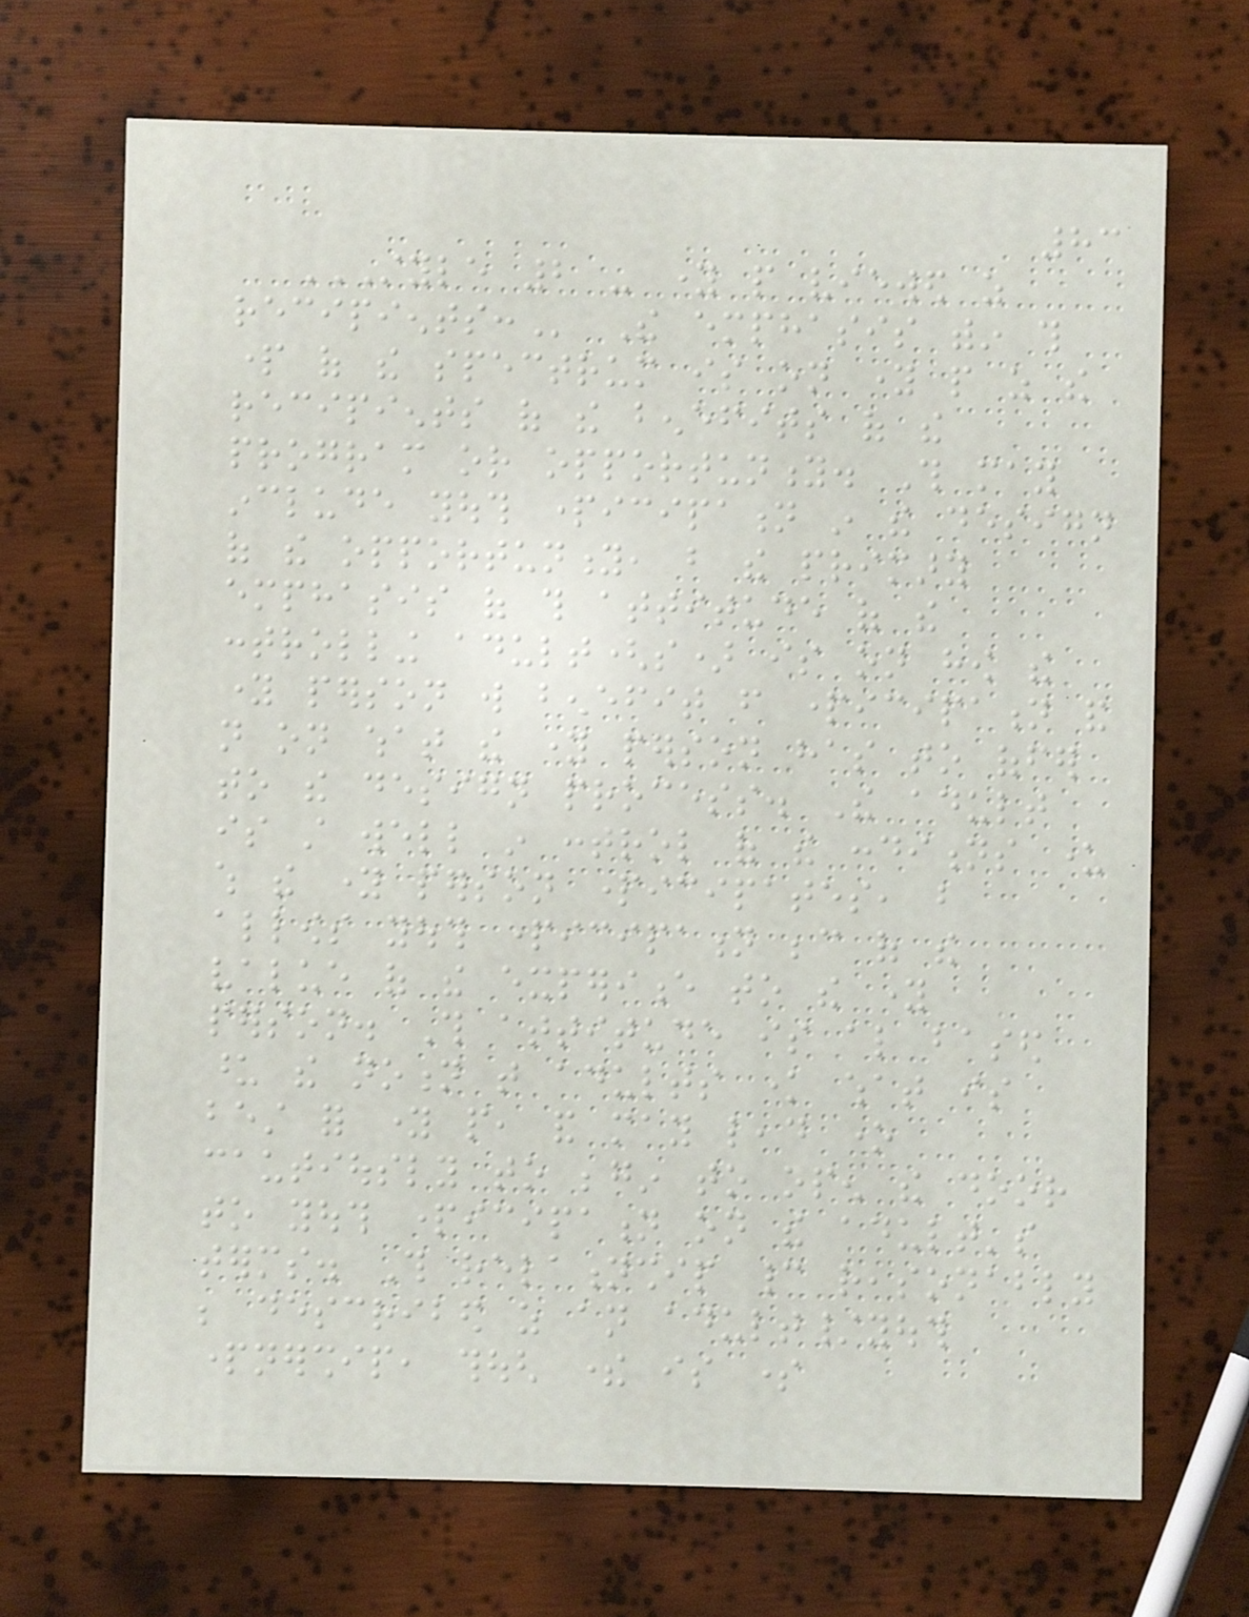83
STYLE 2 - YOUNG PEOPLE VIEWED AS
RECIPIENTS: The emphasis within this
part of the spectrum is on young people as the
recipients of the benefits of the
program or opportunity. This may
include youth participation in the design
of the opportunity, but the primary
emphasis of this attitude of the
controlling adult(s) is on how the
young person will benefit from participation and
not on what the young person has to offer
to the design process. The adult
is still well in control of the conditions under
which the young person participates, but
allows youth participation because of the
value of the experience to the young
person. This attitude is also based
upon the notion that adults know what is
best for young people, and may lead one
cautiously to begin to open the door
to youth participation on the adult's
terms. This relationship cannot reasonably
be described as an adult/youth
partnership, though there is some
